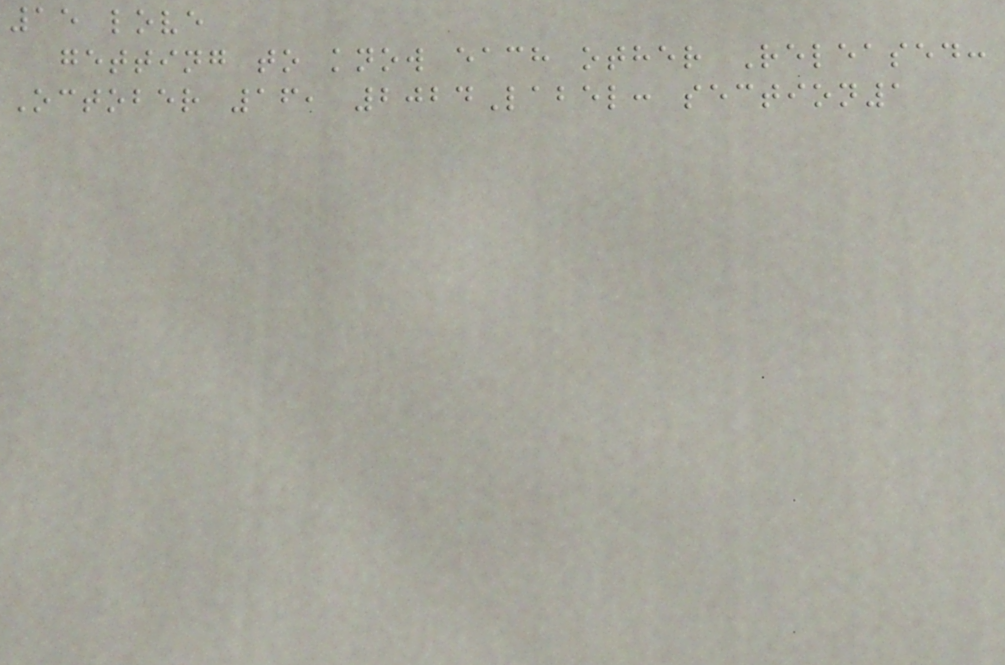15 love
getting to know each other Released:
October 16, 2024Label: section1
